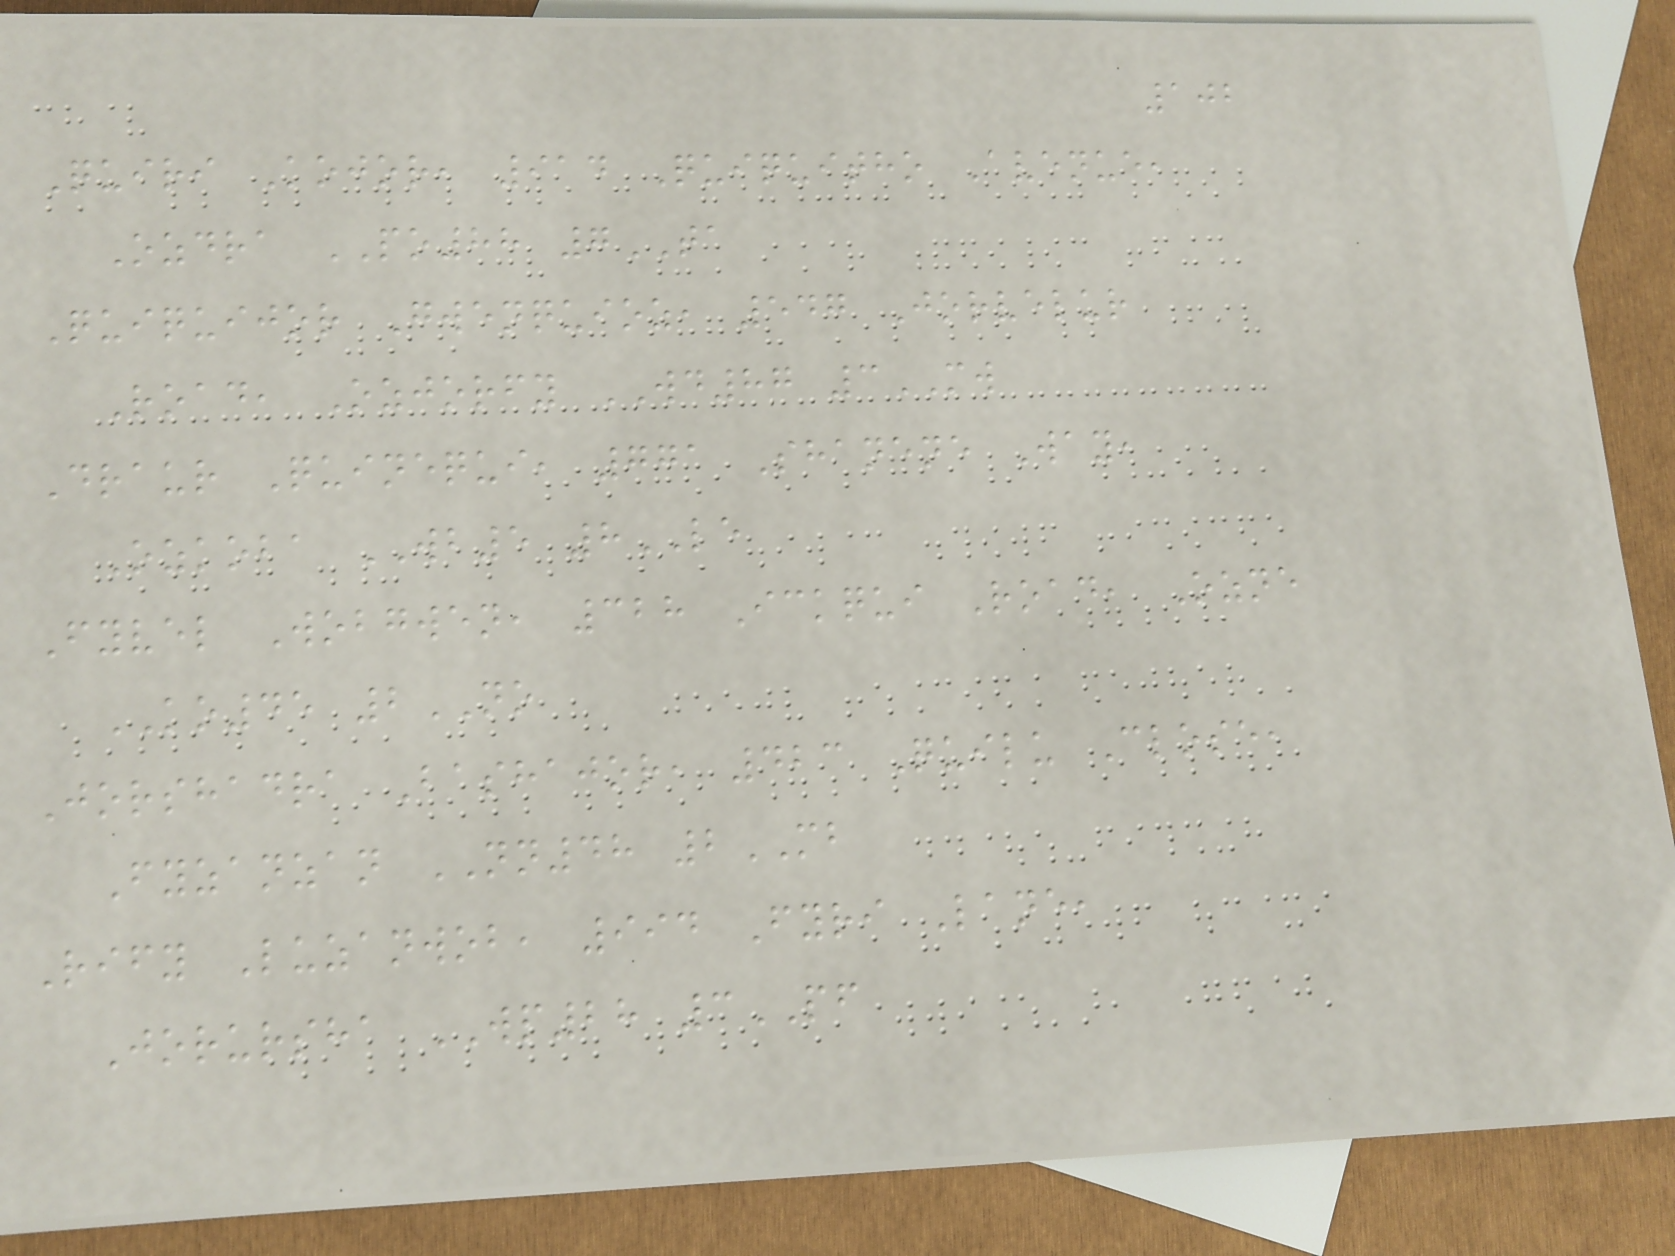102
Quiri Kojor, 914 Quiquitho Avenue,
Ozdra PO88 7TA
Quiquijor Gwenquioz, 547 Jorvelur
Road, Ozjorfy WD87 3MW
Draur Quinequi, 771 Shanene Way,
Ozkoba WB5 8LE
Fyvel Wobgwen, 328 Ickqui Road, Ozne
KO45 2NO
Jorshadra Bashajor, 423 Quilu Close,
Fyzanzan NN48 2MB
Rify Luzanwob, 994 Fyri Lane,
Jorursha WP28 3PF
